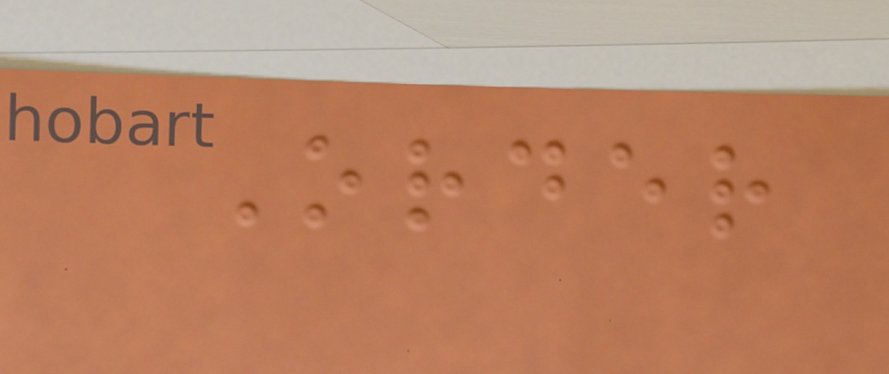Order
